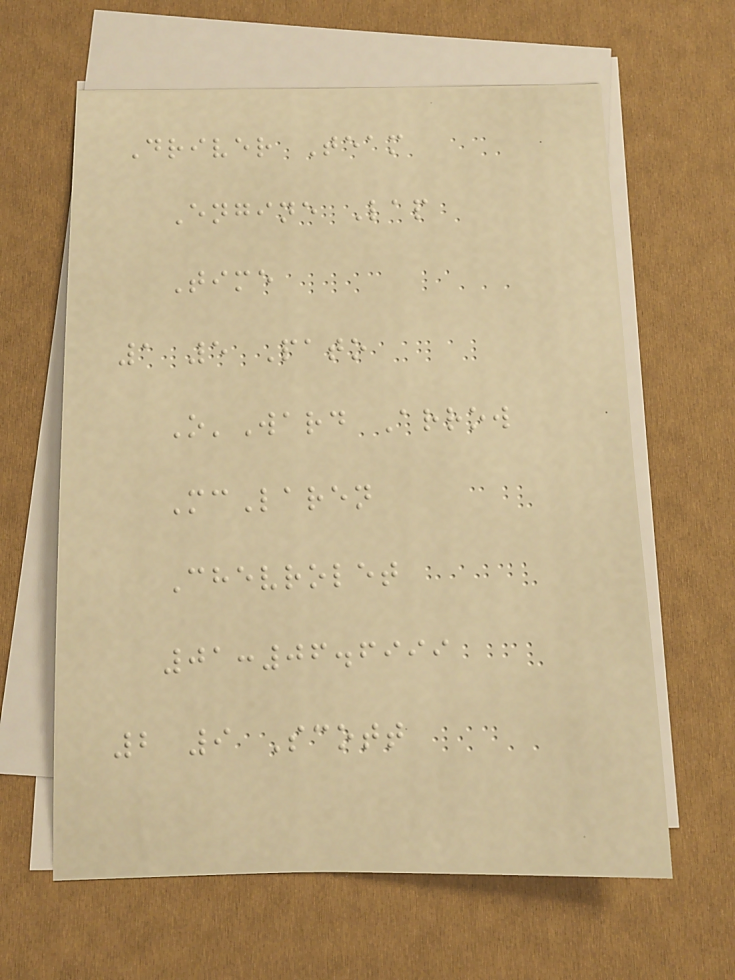Driver Team
Engine Lap
Time
1 5 Pato
O'Ward Arrow
McLaren
Chevrolet
01:06.6999
2 9 Scott
